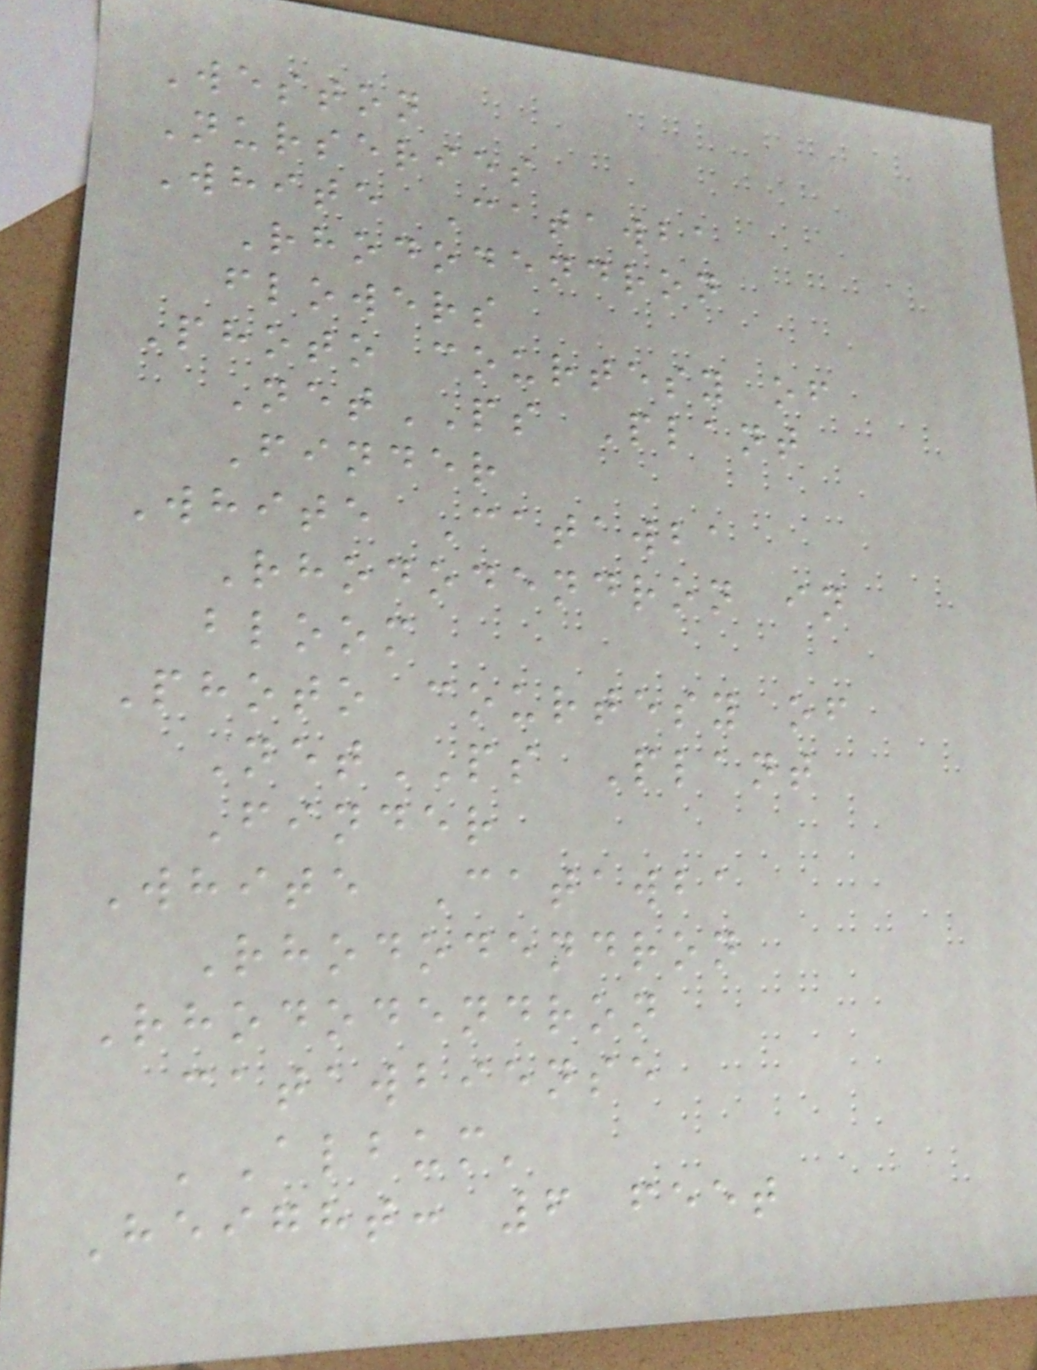Weston
Nurseries
White Catawba
Rhododendron
flowers
Photo courtesy of
NetPS Plant
Finder
White Catawba
Rhododendron in
bloom
Photo courtesy of
NetPS Plant
Finder
White Catawba
Rhododendron
Rhododendron
catawbiense
'Album'
Height: 6 feet
